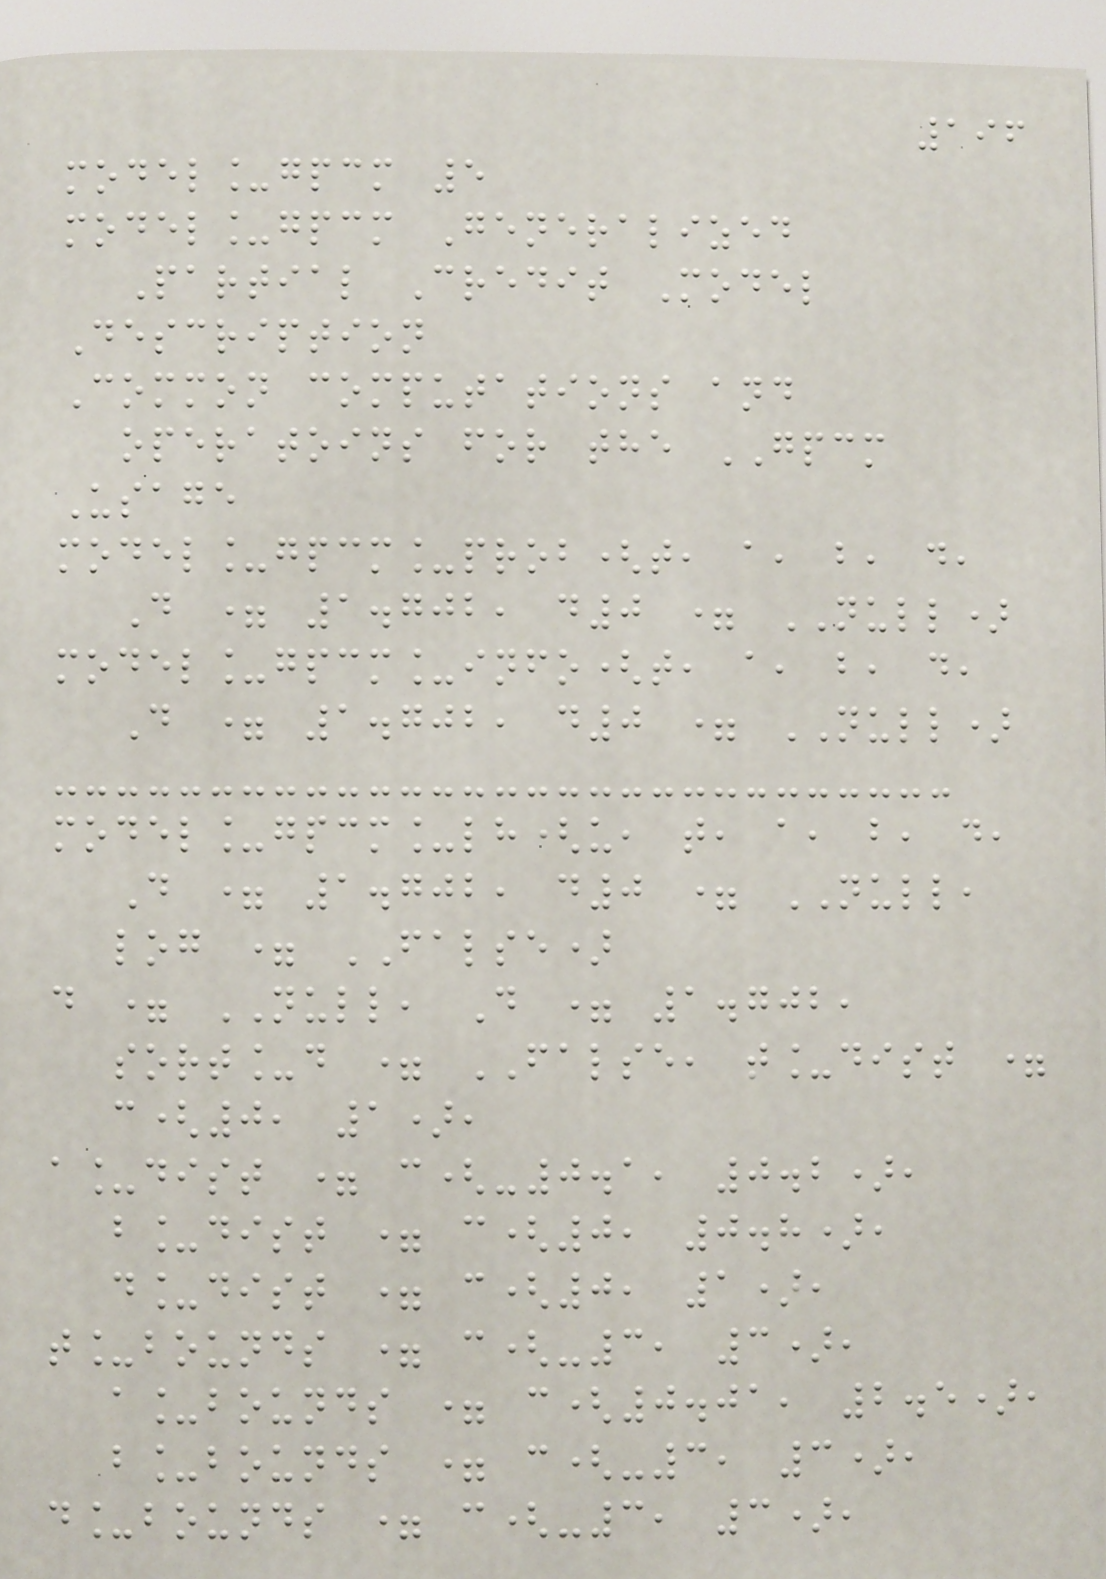196
model_gpcm 5
model_gpcm Generalized
Partial Credit Model
Description
Common computations and
operatoins for the GPCM
Usage
model_gpcm_prob(t, a, b, d,
D = 1.702, d0 = NULL)
model_gpcm_info(t, a, b, d,
D = 1.702, d0 = NULL)
model_gpcm_lh(u, t, a, b, d,
D = 1.702, d0 = NULL,
log = FALSE)
d = NULL, D = 1.702,
sort_d = FALSE, t_dist =
c(0, 1),
a_dist = c(-0.1, 0.2),
b_dist = c(0, 0.8),
d_dist = c(0, 1),
t_bounds = c(-3, 3),
a_bounds = c(0.01, 2.5),
b_bounds = c(-3, 3),
d_bounds = c(-3, 3),
